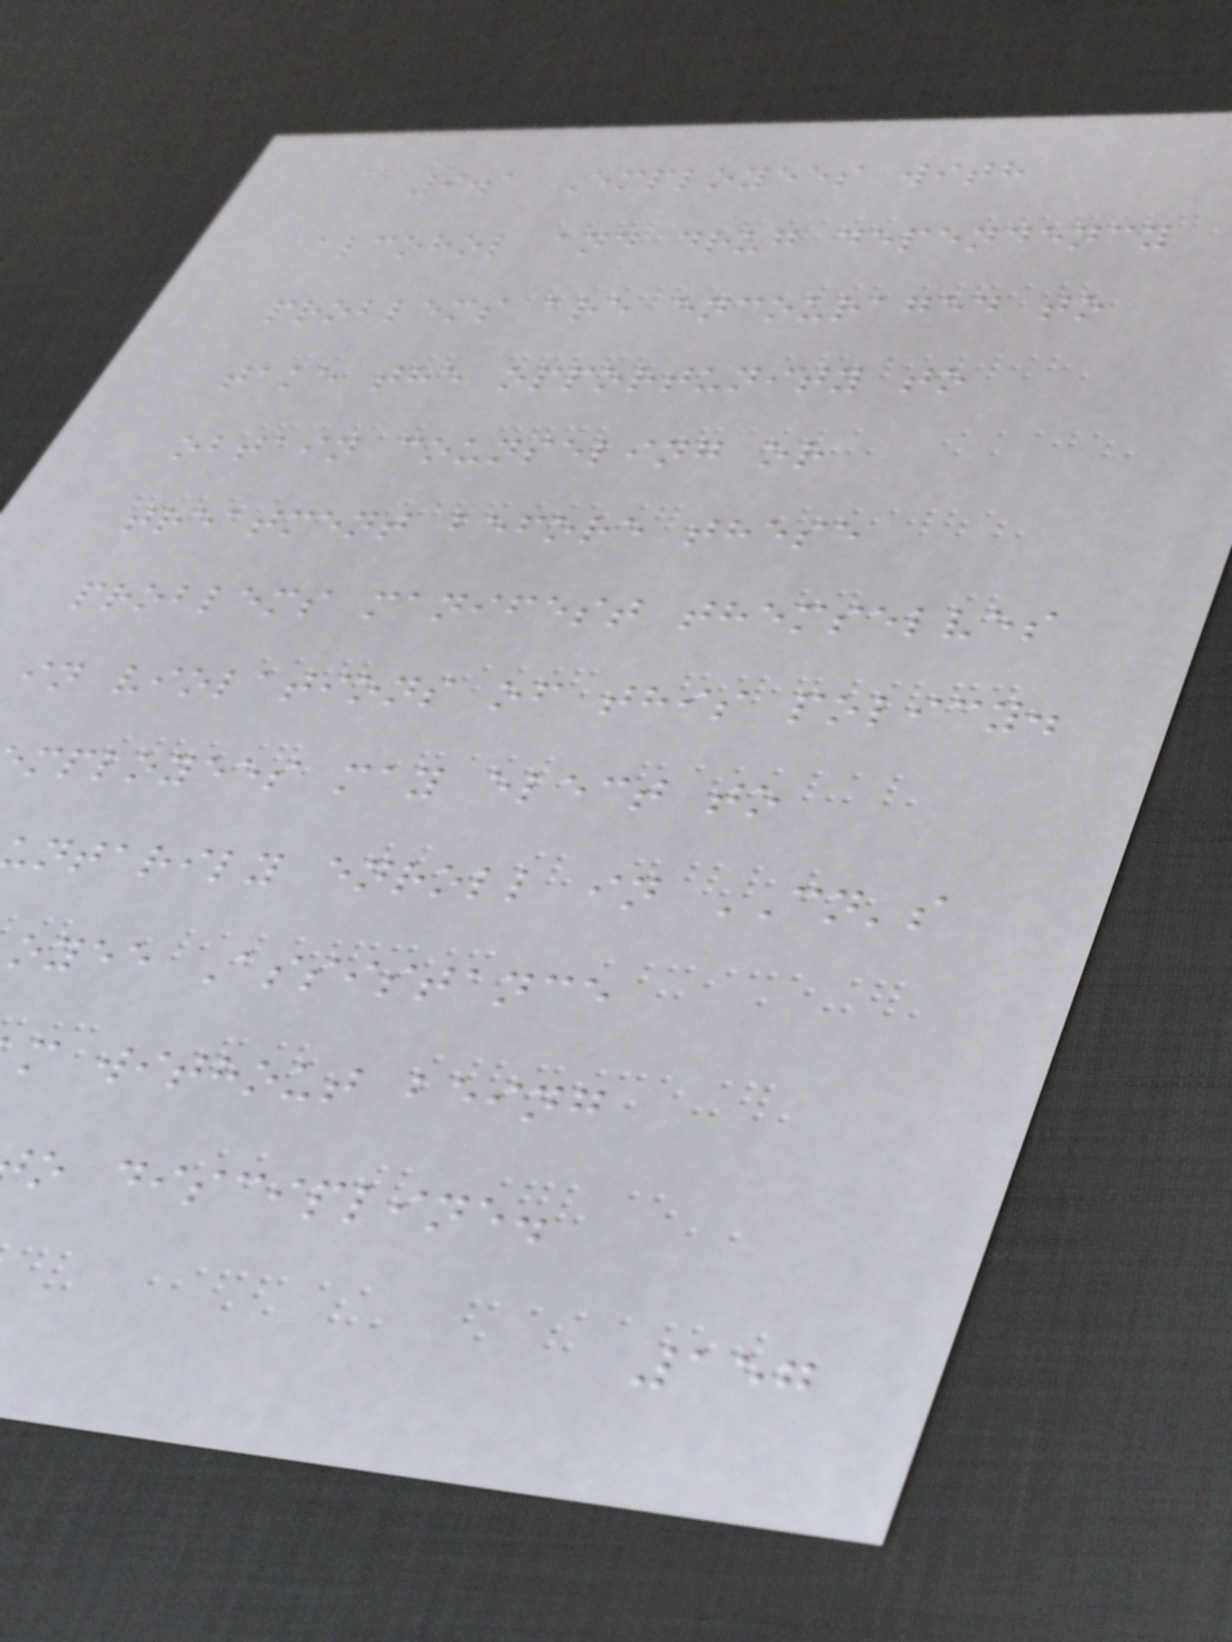9.1 Employees with
alcohol and drug dependency
problems are encouraged to
take the opportunity to
obtain counseling or
treatment before these
problems manifest themselves
in violations of this policy.
mployees may elect to
ntarily enroll in CN's
oyee Assistance
m without being
o discipline.
157
